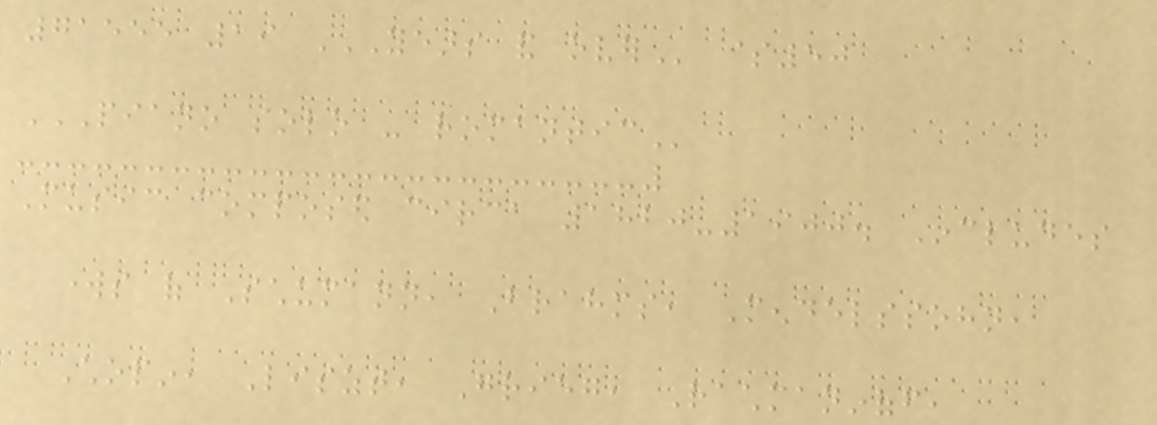71555 19 YEARS AND OVER $50
PIANO SOLO - ROMANTIC
Music composed circa 1820-1900. Includes
works of Schumann, Brahms, Mendelssohn,
Chopin, Liszt, Grieg, Rachmaninoff,
